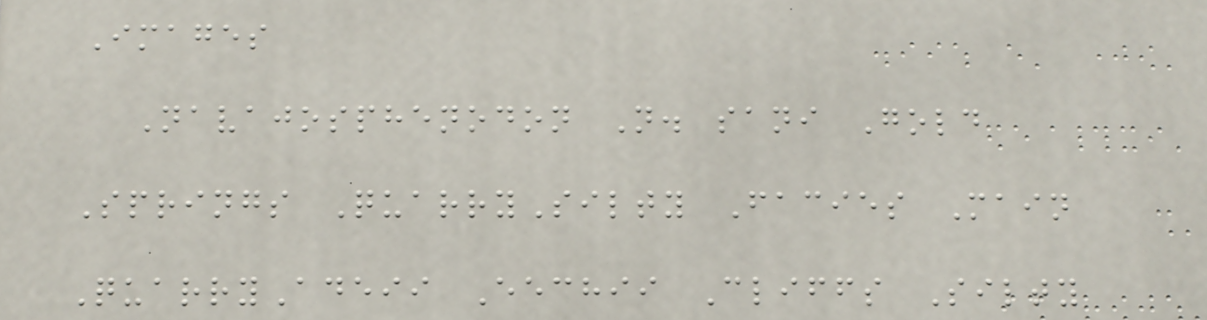Images
Navajosphenodon N. sani Gold
Springs QuarrySilty Facies Main
QuarryAdeii Eechii Cliffs Silty
